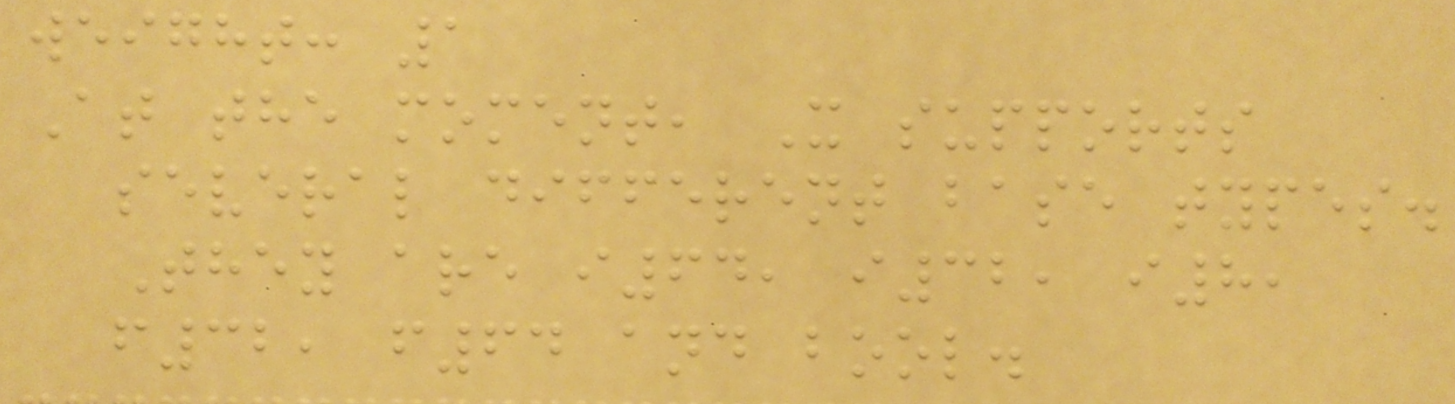weight: 1
At the moment, X supports
several different base types.
They are i64, i32, i8,
f32, f64 and bool.
